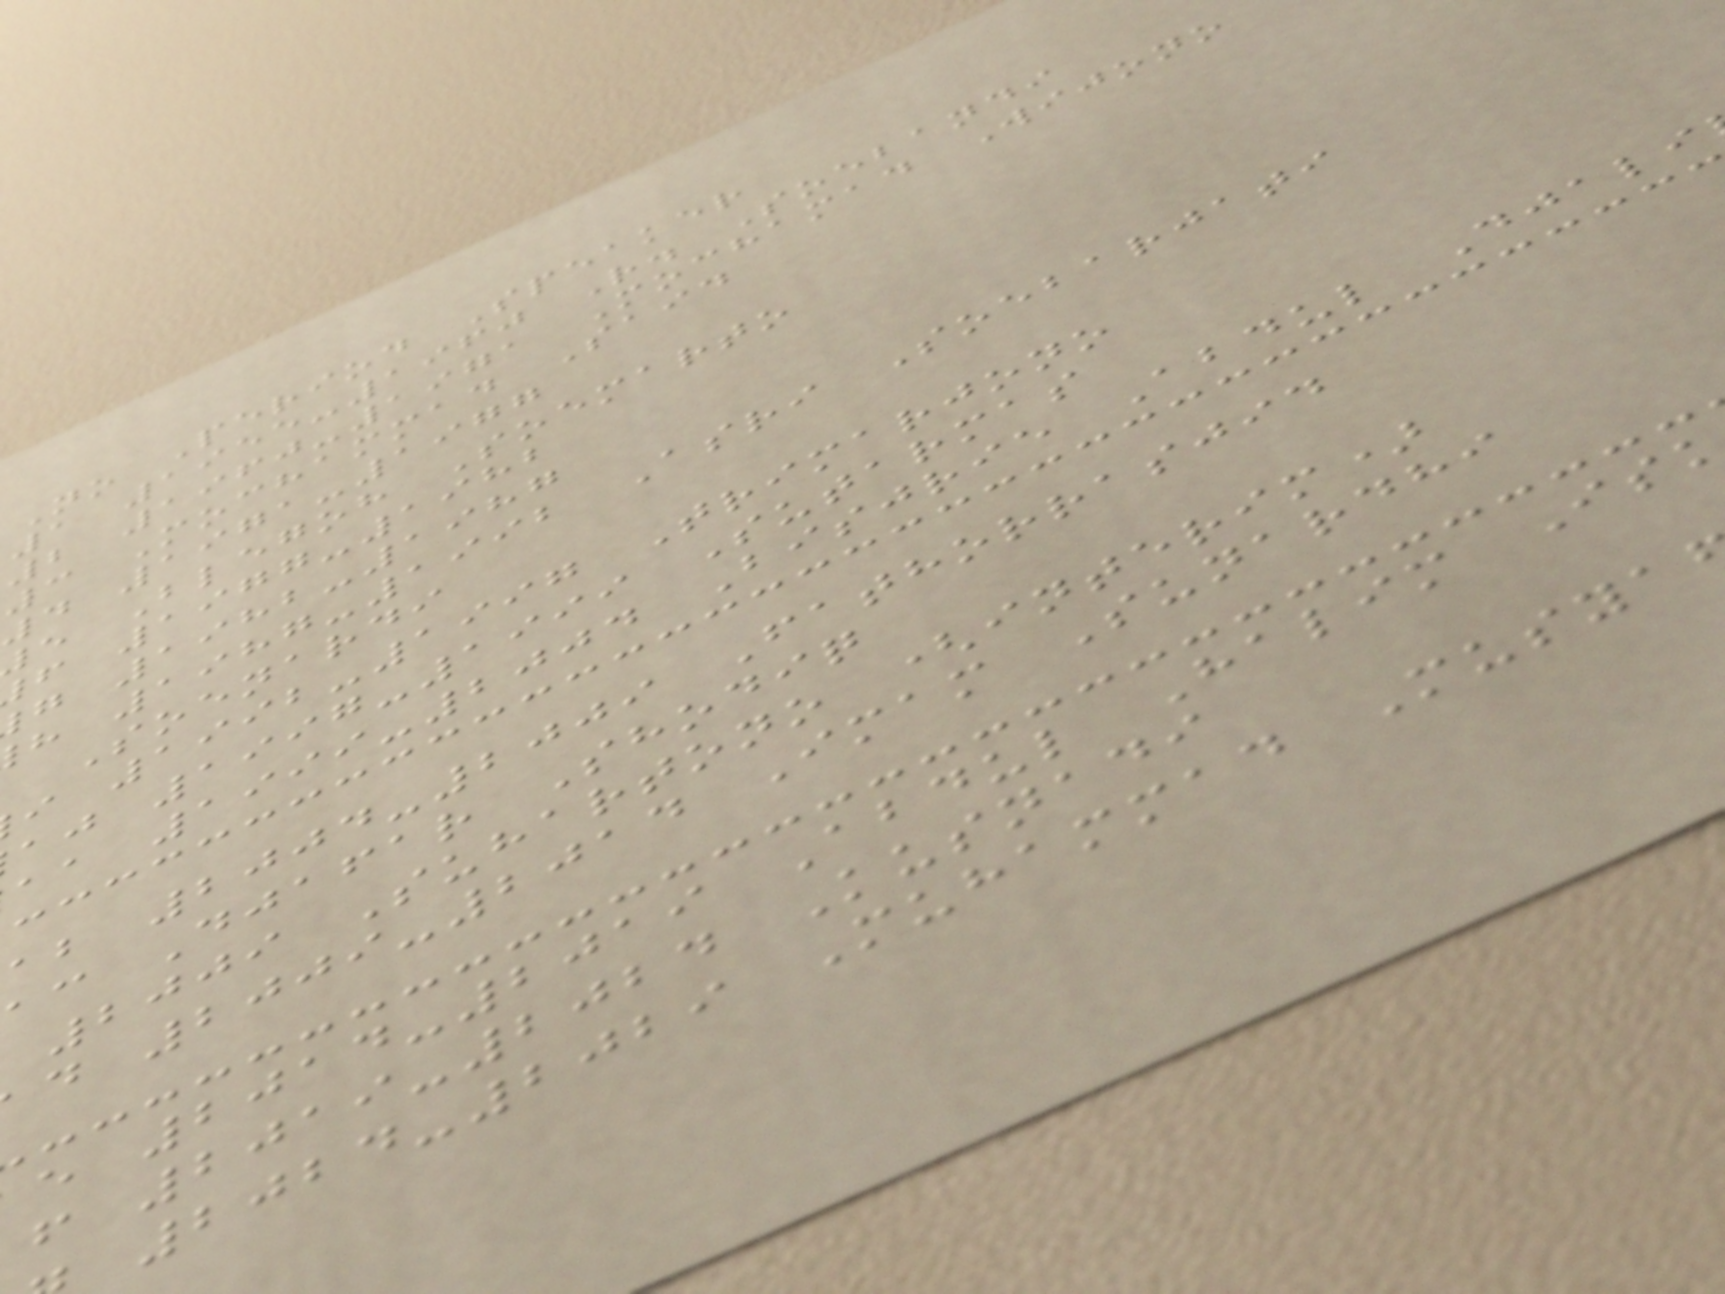No Period Speaker
1 1955-1960 R. Soebandi
2 1960-1971 Mochamad Wijono
3 Mochammad Said
4 1971-1977
e Blegoh Soemarto
f 1977-1982
g 1982-1987
h 1987-1992 Asri Soebarjati
Soenardi
i 1992-1997 Trimarjono
aj 1997-1999 Sutarmas
aa 1999-2004 Bisjrie Abdul Djali
ab 2004-2009 Fathorrasjid
ac Djafar Shodiq
2009 Suhartono (interim)
d 2009-2014 Imam Sunardhi
e 2014-2019 Abdul Halim Is
f 2019-2024 Kusnadi
2024-2029 Muhammad Musya
